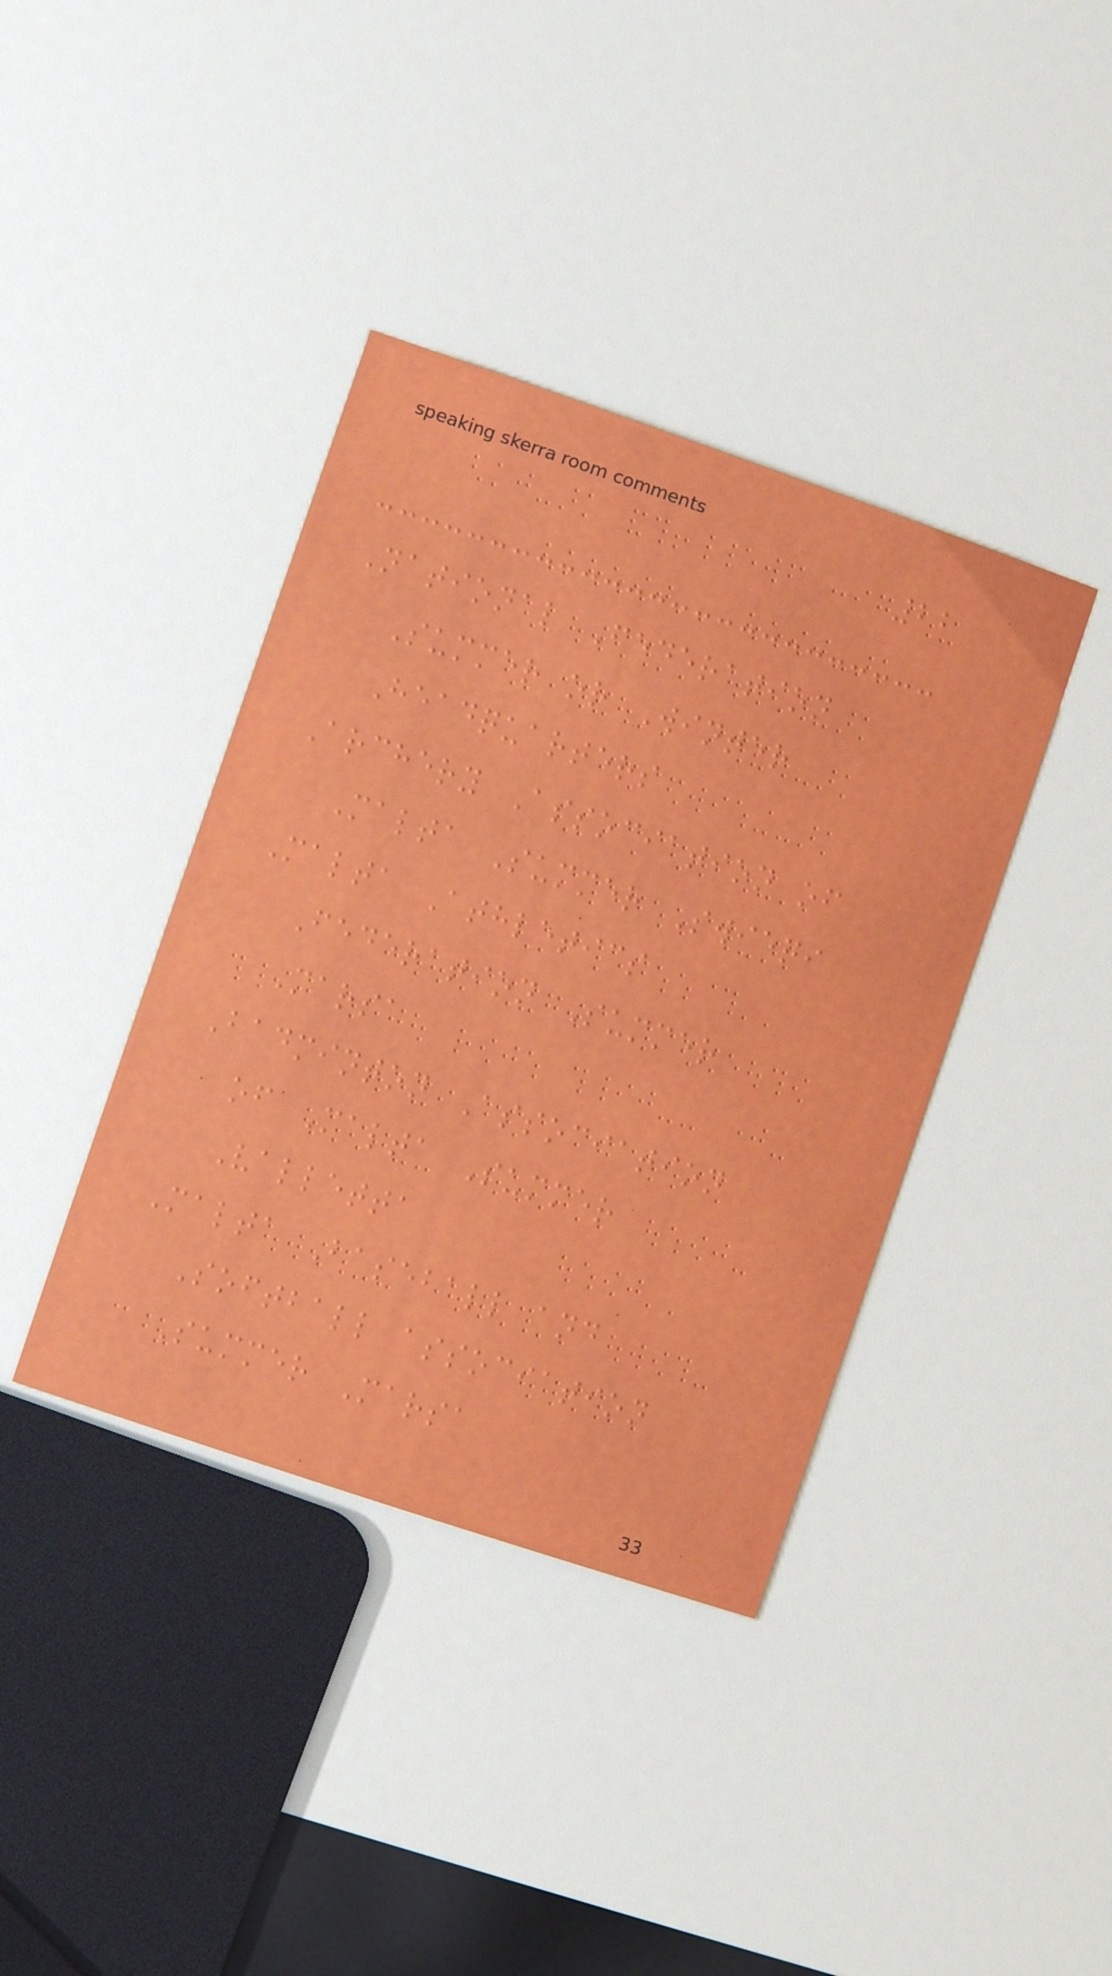22
National Federation
Summer or Winter
Headquarters
Archery Association of
Malta Summer Swieqi
Malta Athletics
Federation Summer
Marsa
Badminton Association
of Malta Summer
Valletta
Malta Baseball and
Softball association
Summer Marsa
